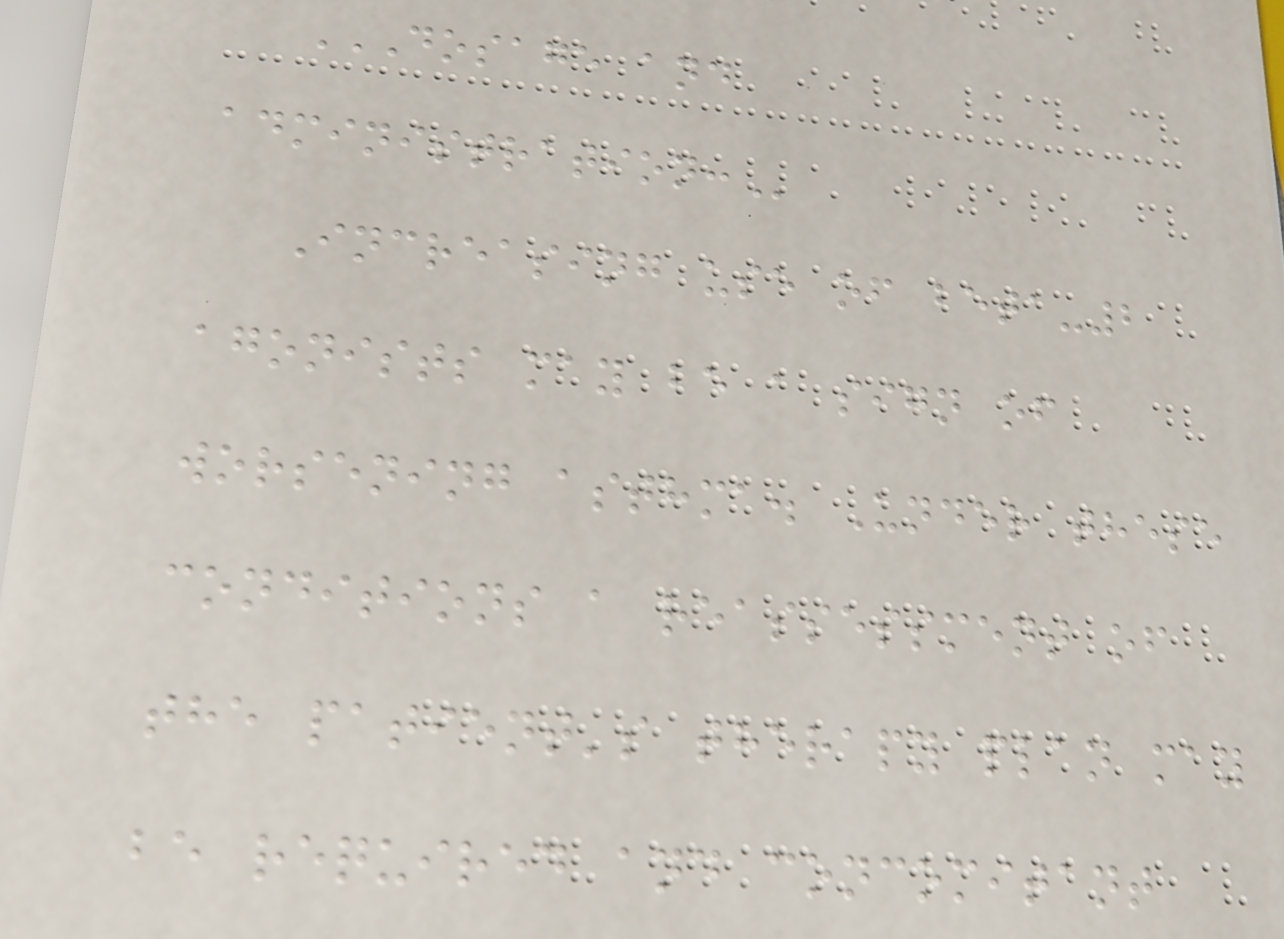DOSAGE AND
ADMINISTRATION:
Increasing use of beta-2
agonists may be a sign of
worsening asthma. Under these
conditions a reassessment of
the patient's therapy plan may
be required and concomitant
